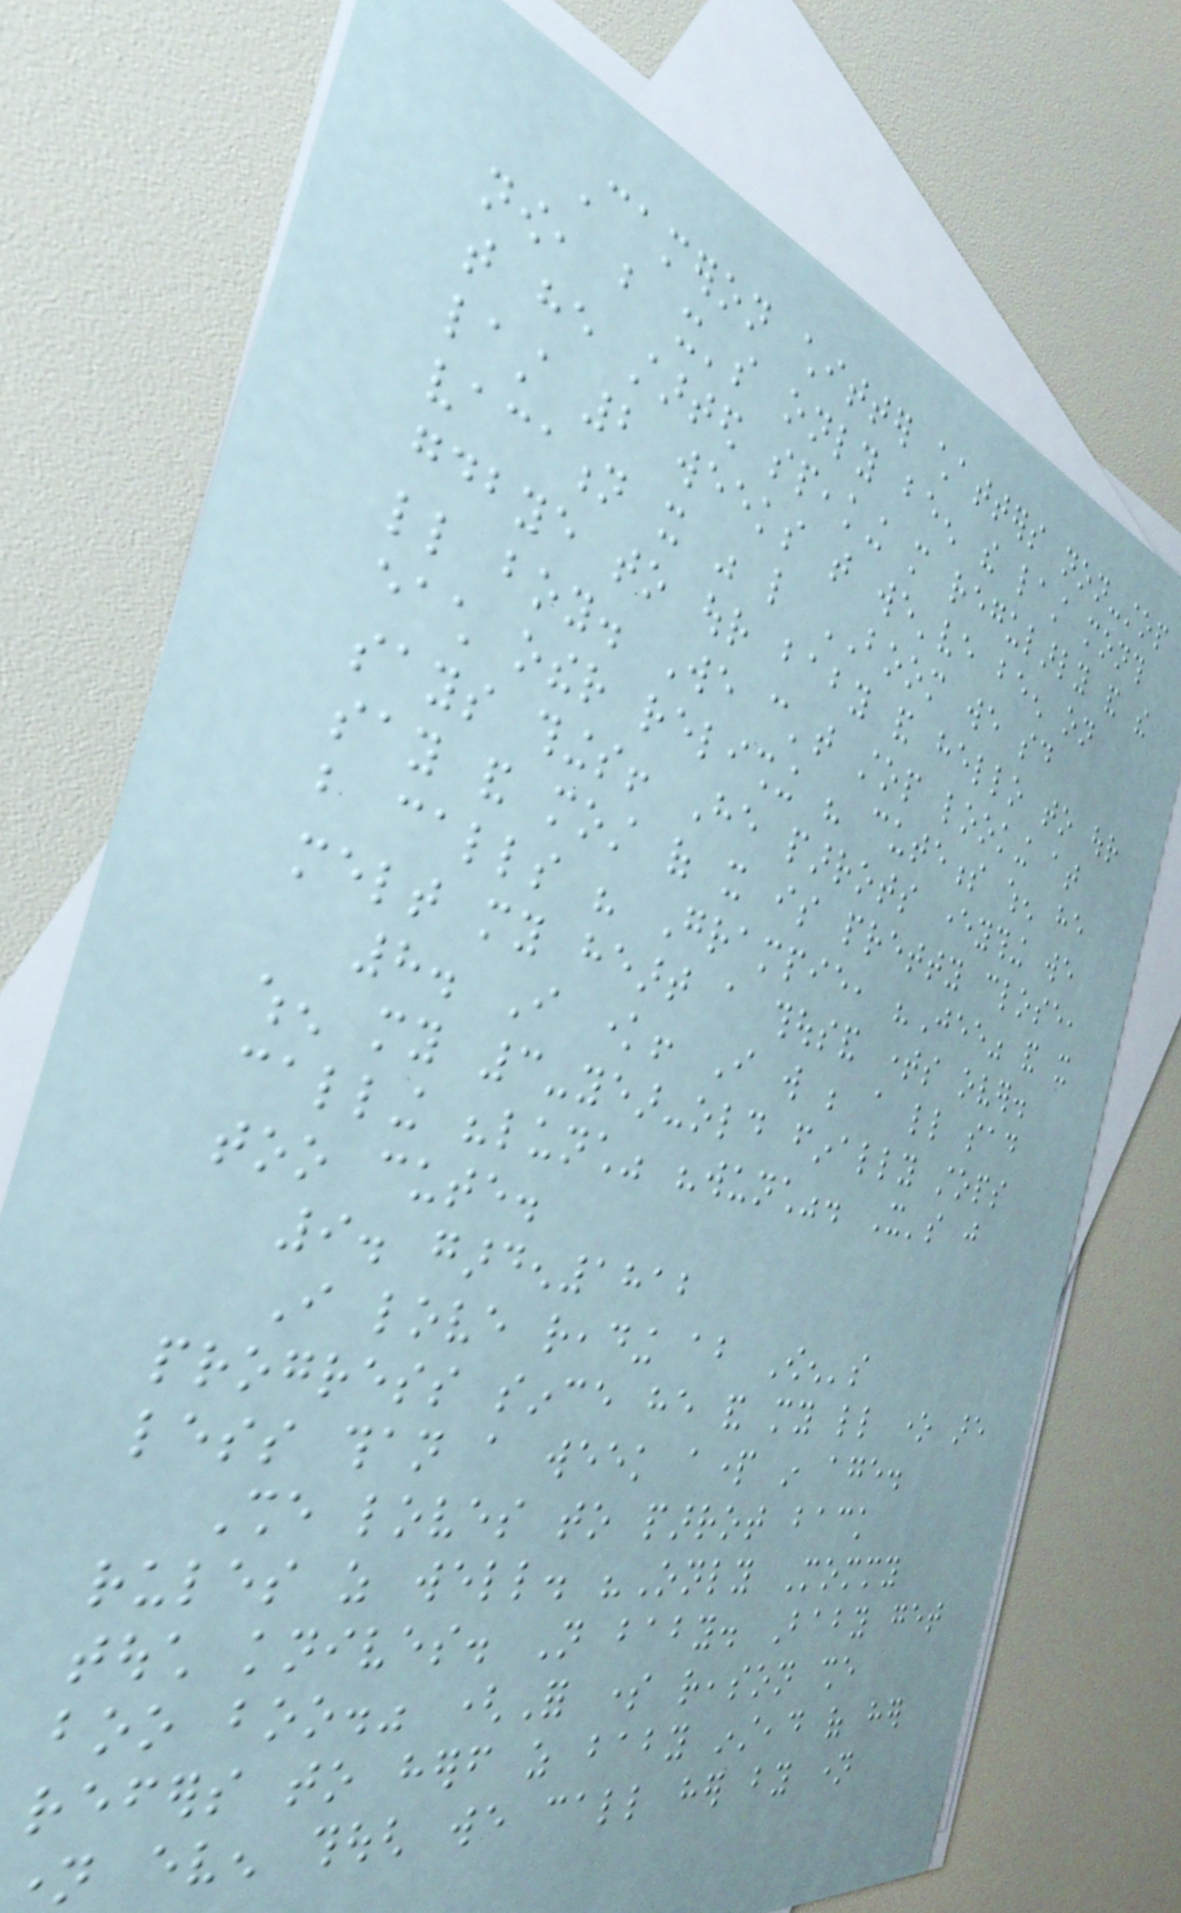Cameron chitter chatters non-stop
now, but it's only been the last month
that he started speaking more regularly and the
last 2 weeks that we've been on
vacation it was like BOOM we said
goodbye to our baby and hello to our
little boy. We can't stop looking at
each other relishing his cuteness when he
says things! He parrots everything we
say and most of it is pretty close,
but calls his Grampie, "Jee" and it
melt my heart a thousand times over.
8. I know! I will be a little sad
when my 3-year-old finally stops
calling "lunch" "wunch". It's just
too cute.
9. garden1812
I love reading about Owen's
progress since he and my little one are
less than a week apart in age.
She loves to parrot back
rules as well. "Only Mommy
touch knives. Not baby. Baby get
boo boo." (For some reason she
refers to herself as baby instead of her
name even though we call her by name
